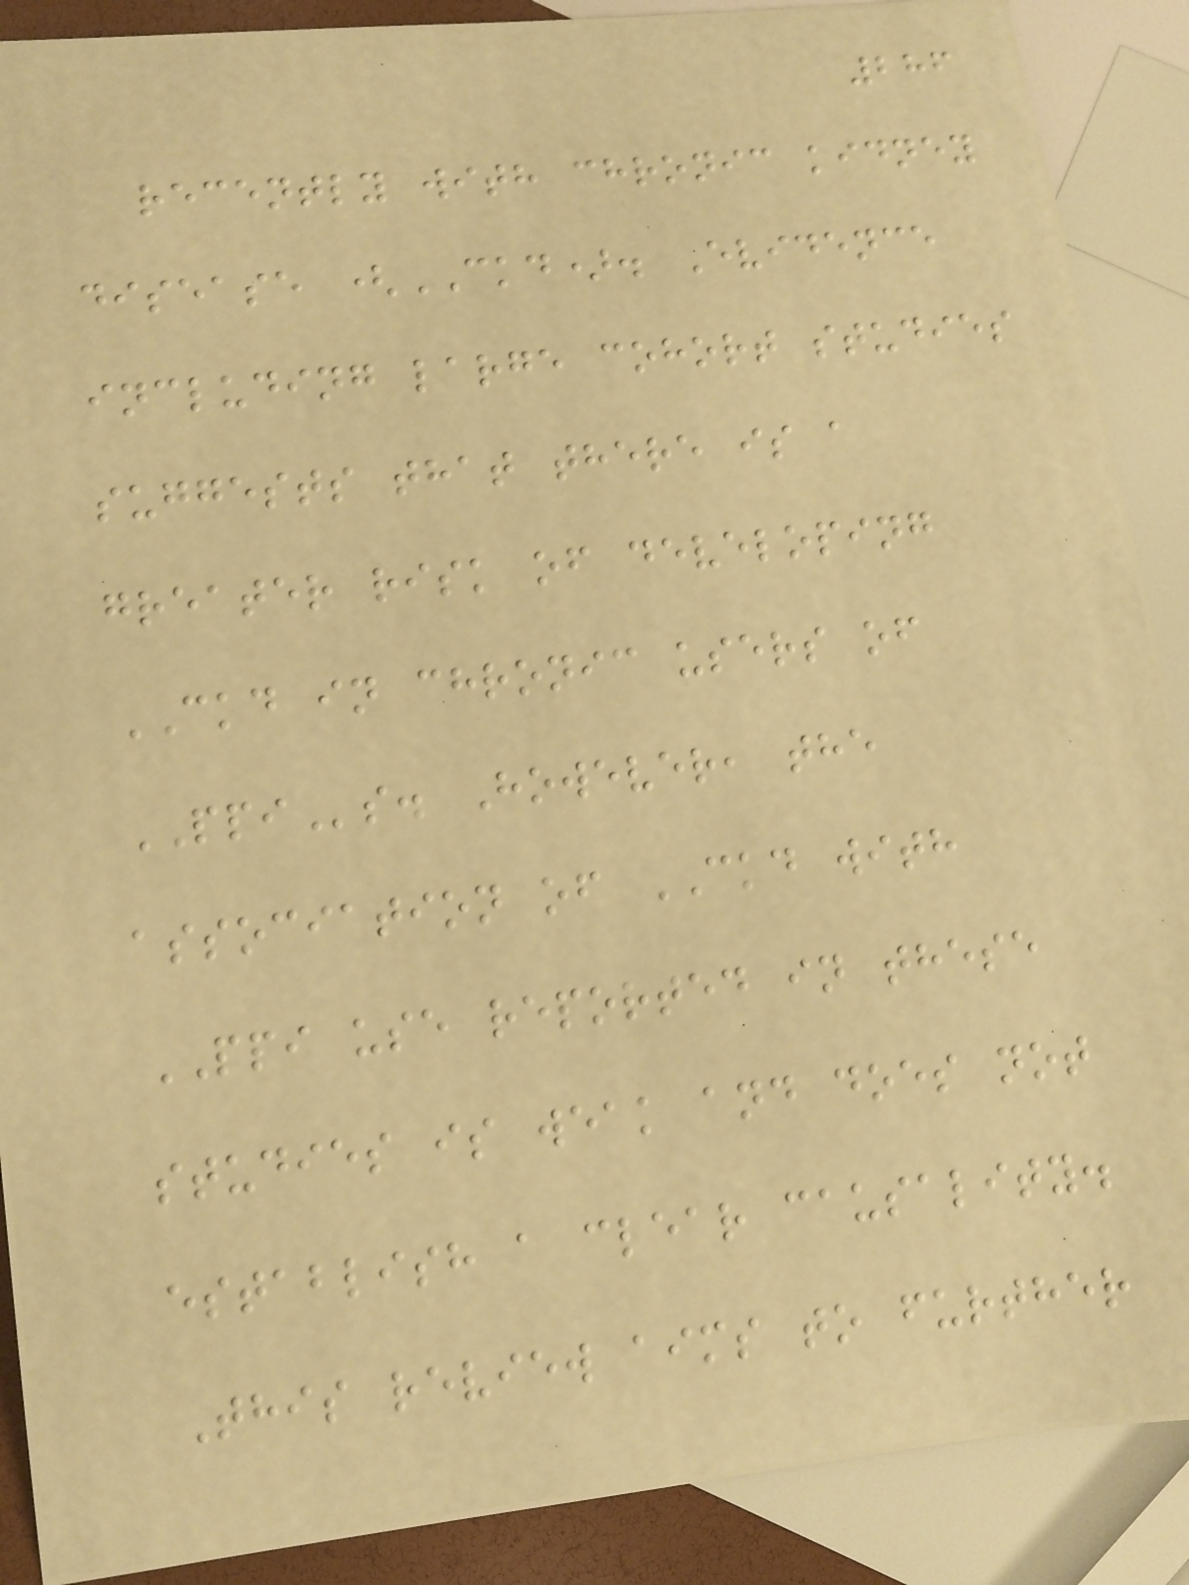286
recently with chronic kidney
disease (CKD). Evidence
including large cohort studies
suggests that there is a
greater risk of developing
CKD in chronic users of
PPIs. However, the
association of CKD with
PPI use reported in these
studies is weak and does not
establish a clear causality.
This review aims to further
